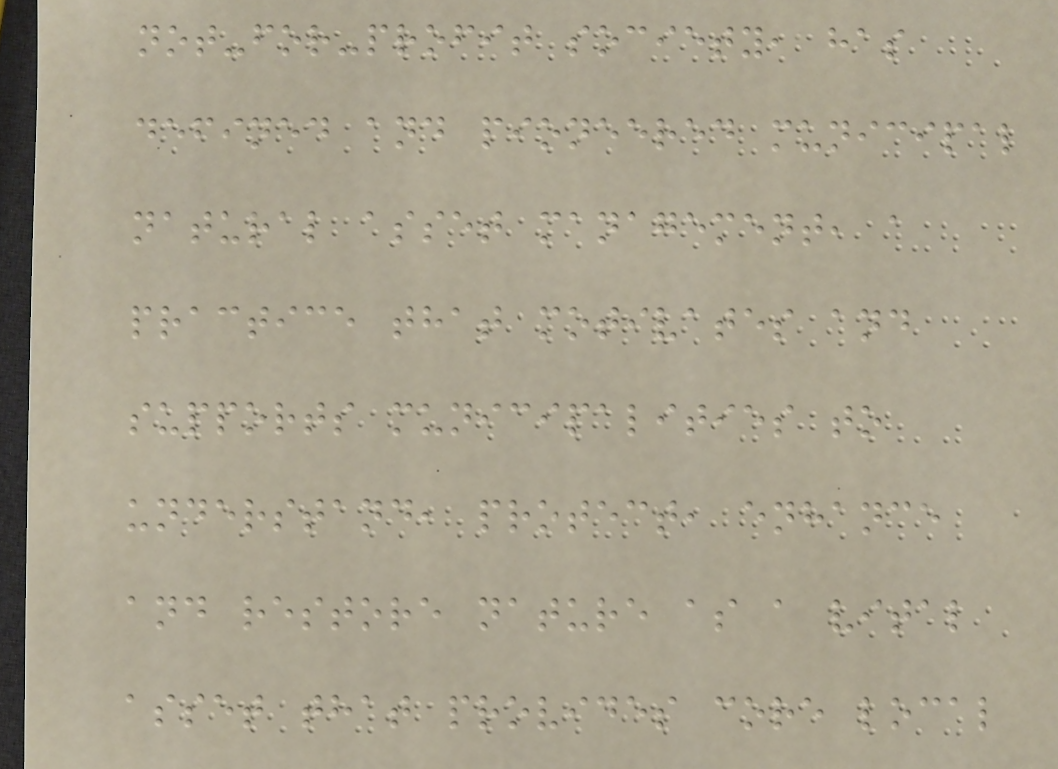not-for-profit society, has
defined and pioneered municipal
natural asset management, a
practice that motivates and
supports municipalities to
understand, protect, enhance
and restore nature as a vital
asset that provides core local
